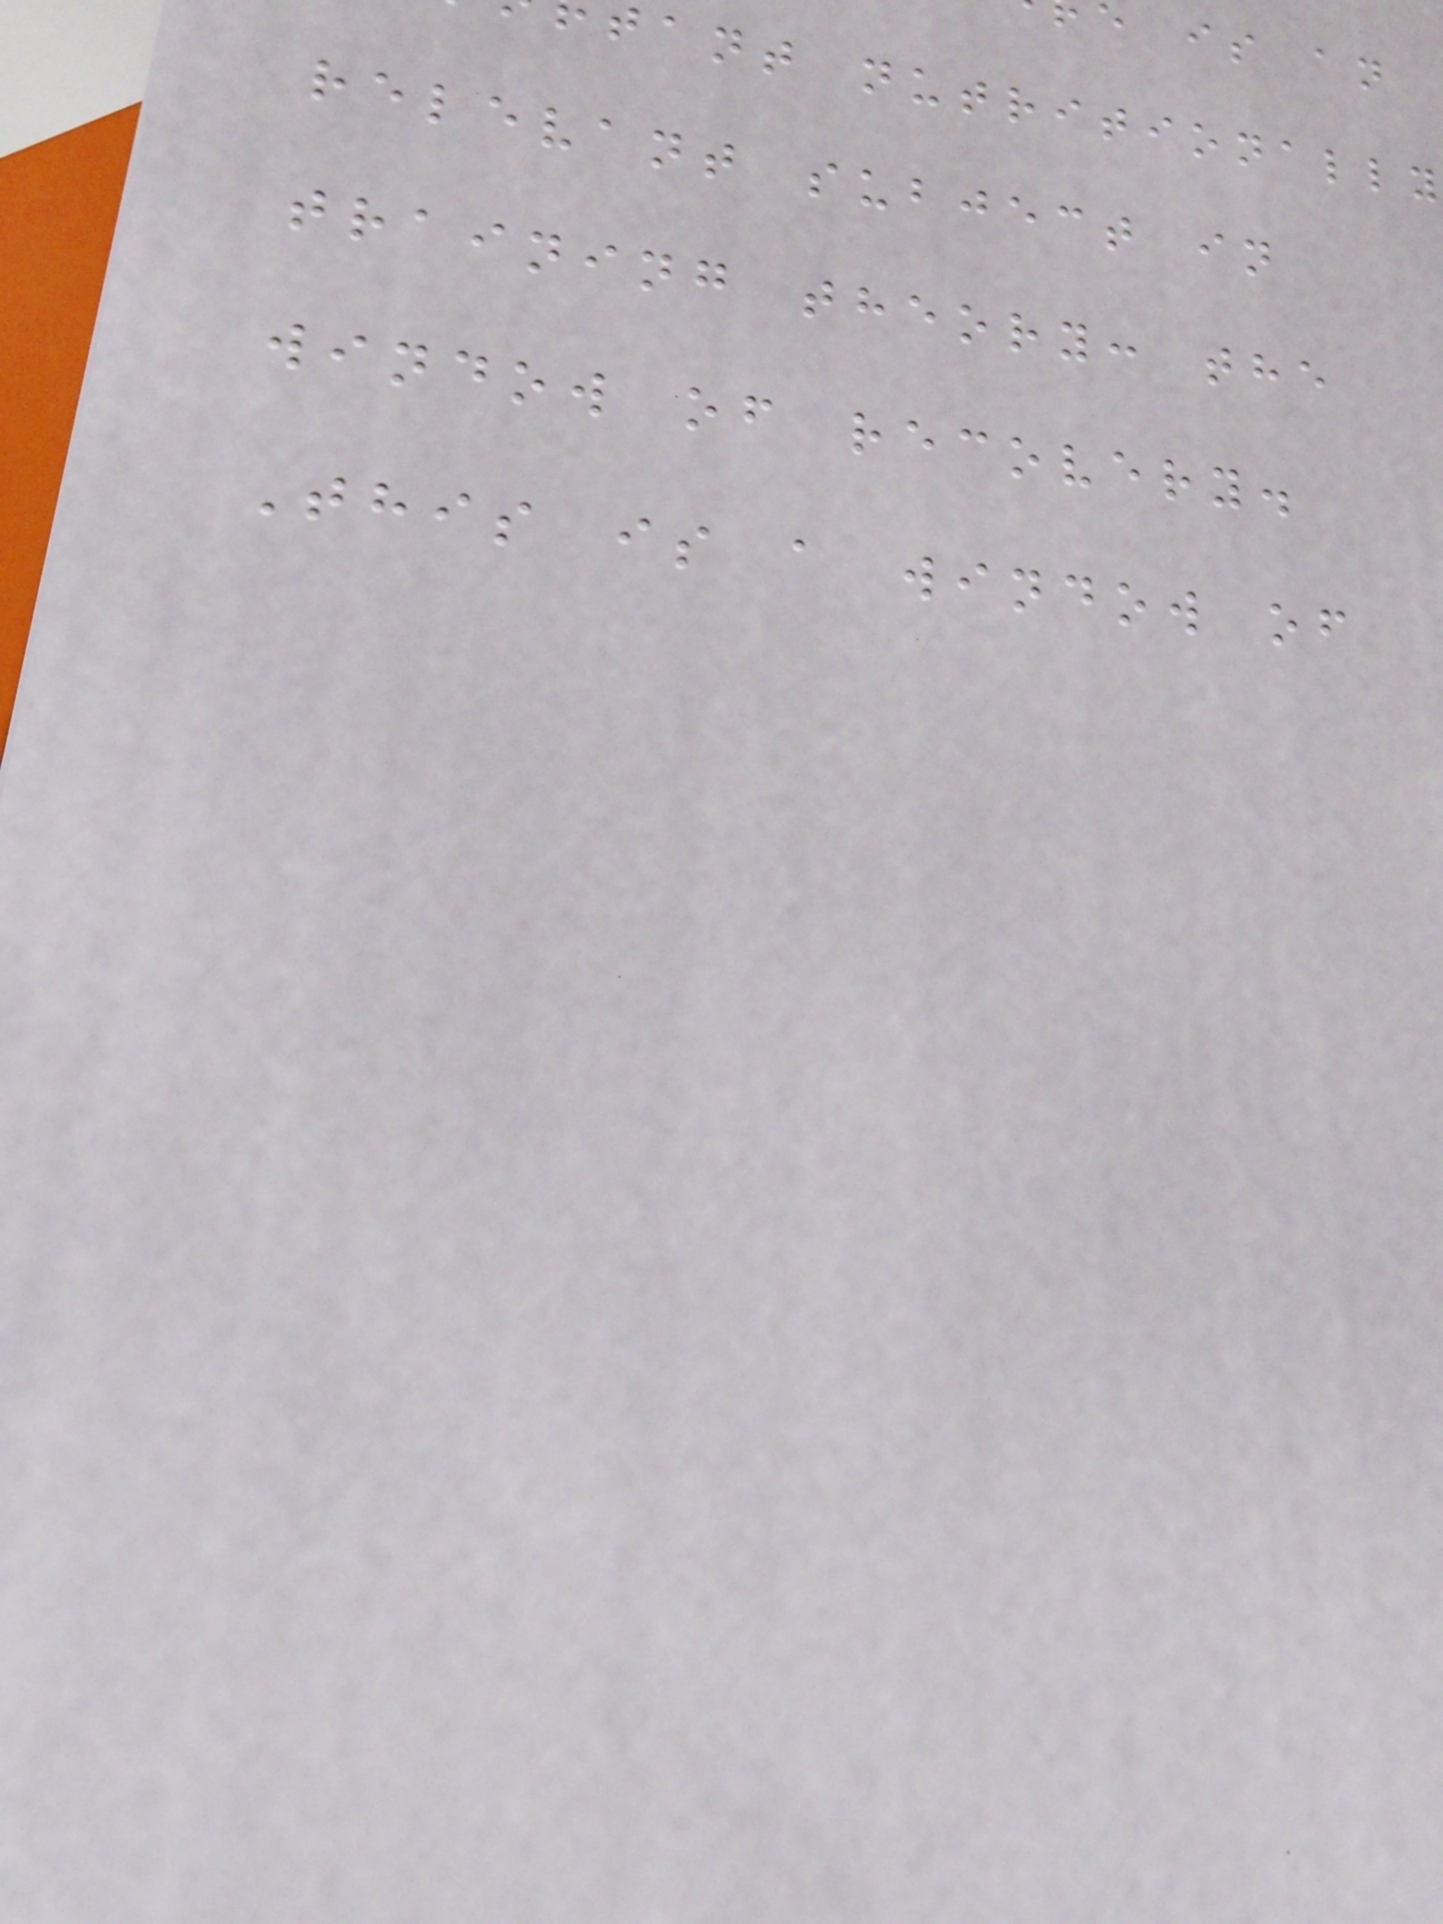e is an
tant nutritionally
relevant subject in
training theory: the
window of recovery.
This is a window of
